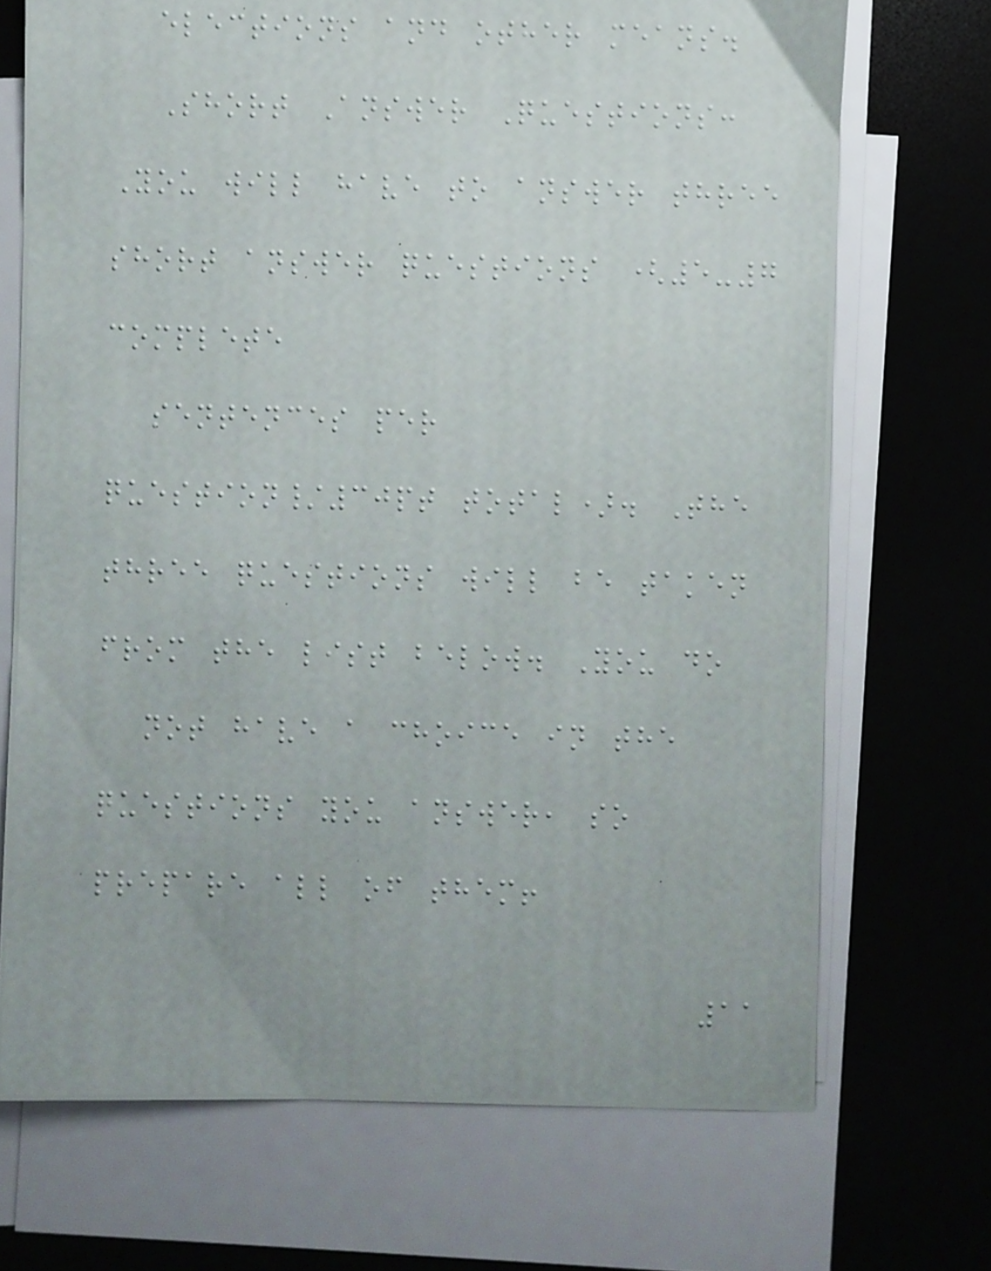elections and other means.
Short Answer Questions:
You will have to answer three
short answer questions (5-7
complete
sentences per
question/30pt total). The
three questions will be taken
from the list below. You do
not have a choice in the
questions you answer, so
prepare all of them!
11
